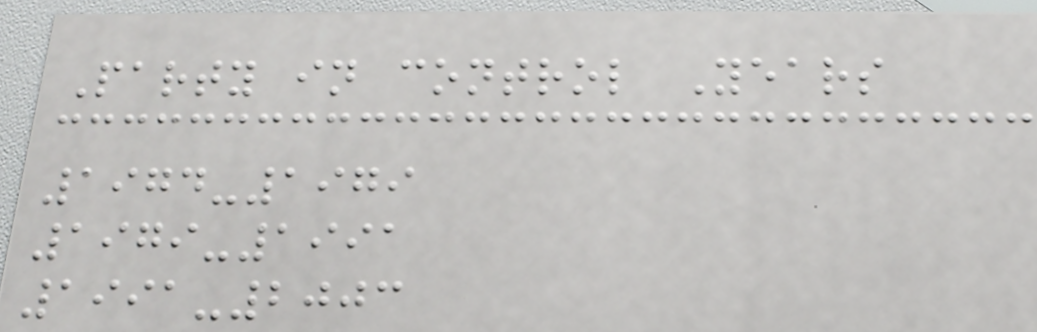Party in control Years
1974-1979
1979-1991
1991-2003
